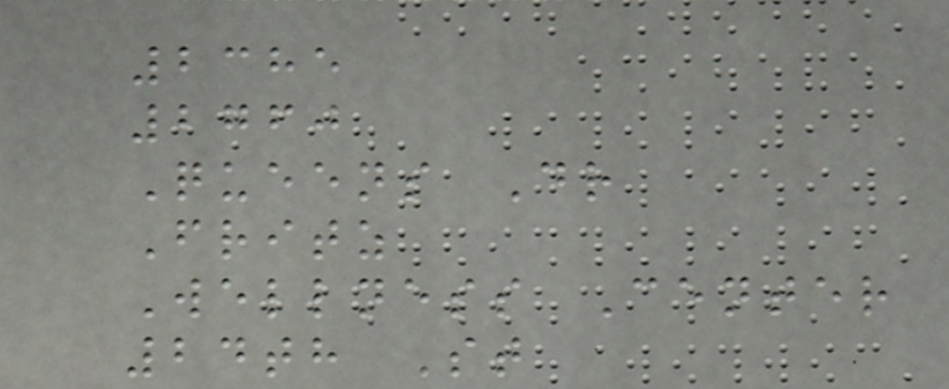2385
2760
Queens Dr
Fritz
Wellness Center
24th St
